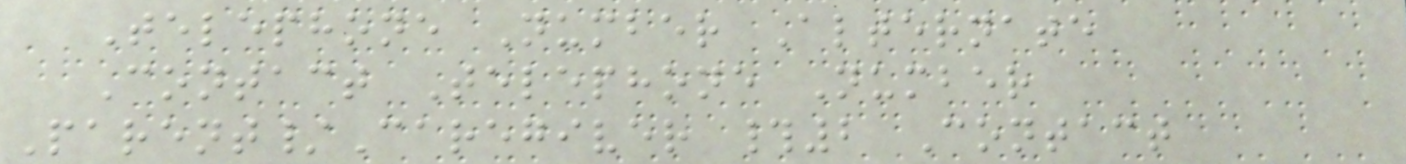Telephone Number Alternate
Contact Telephone Number
Parent/Caregiver #2 Contact
